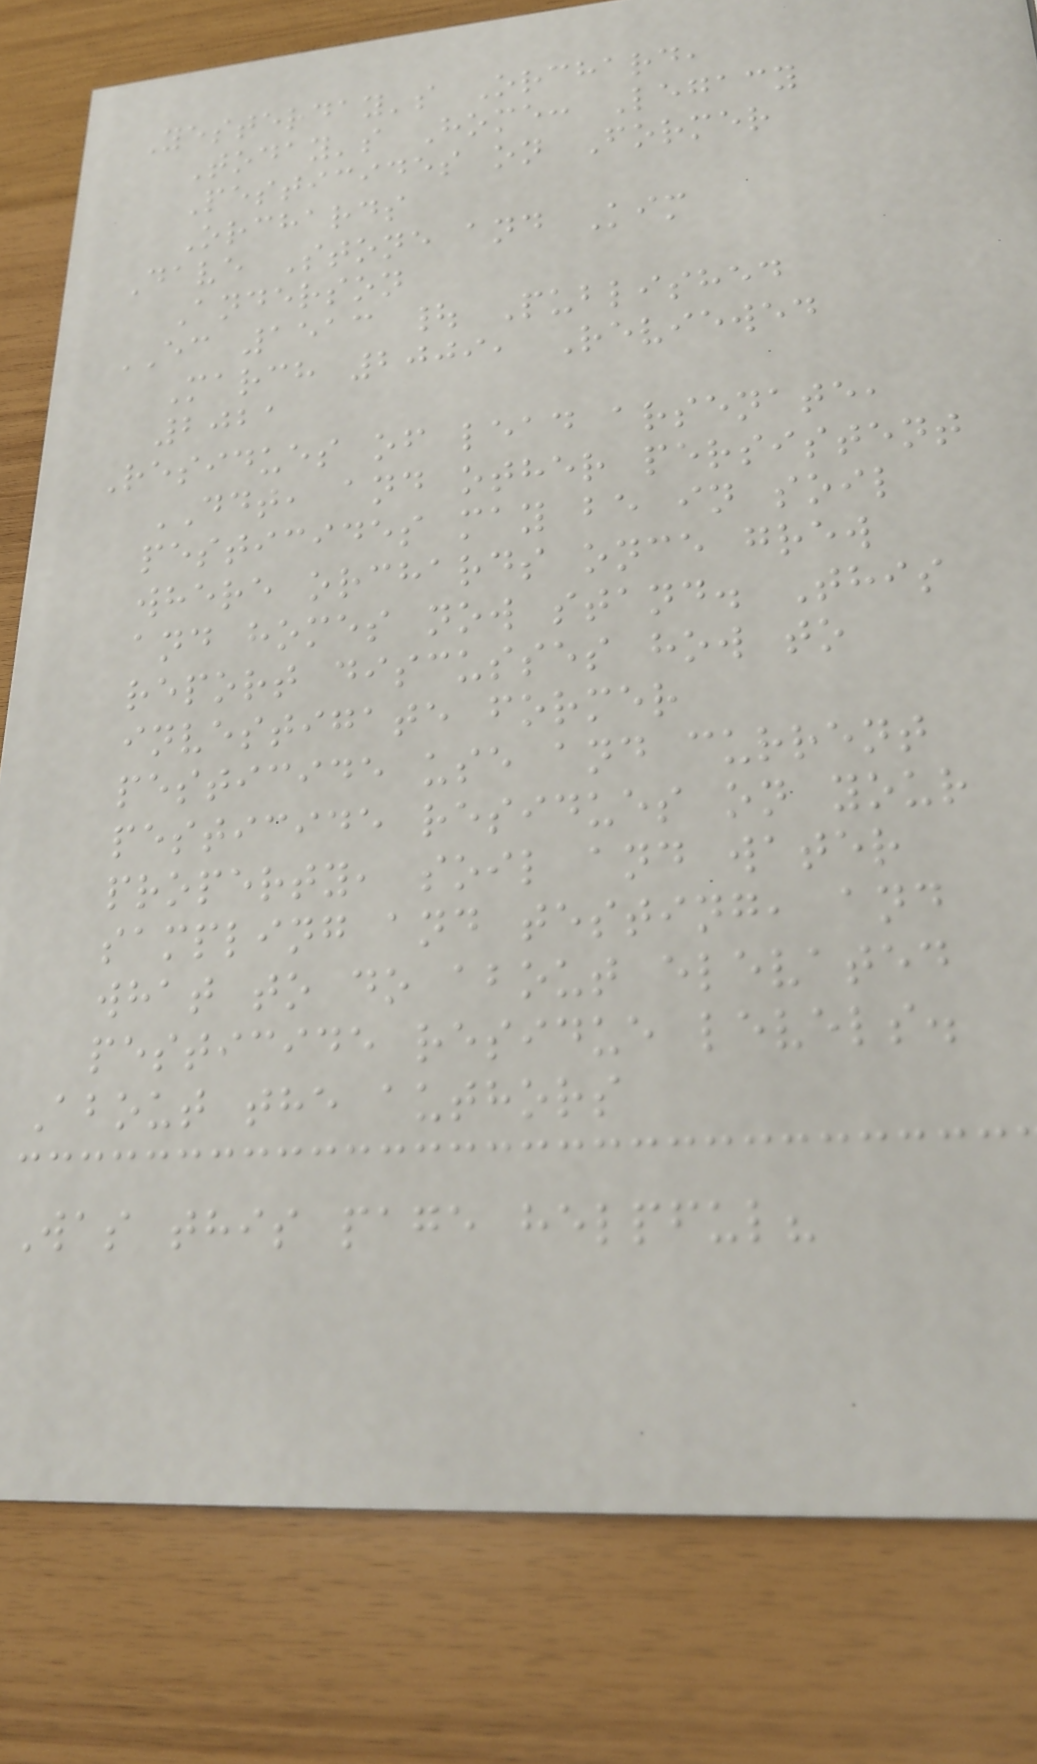Yesterday's Orchard,
Today's Home: Legacy
Pesticides on Former
Orchards
Dave Stone and Kim
Anderson
EC 1513 | Published
March 2009, Reviewed
2021
Residues of lead arsenate,
DDT, and other persistent
pesticides may be in soil
where orchards once grew
and homes now stand. This
report discusses how to
investigate former
pesticide use and current
pesticide residues on your
property, soil and water
sampling and testing, and
what to do about elevated
pesticide residue levels.
About the authors
Was this page helpful?
